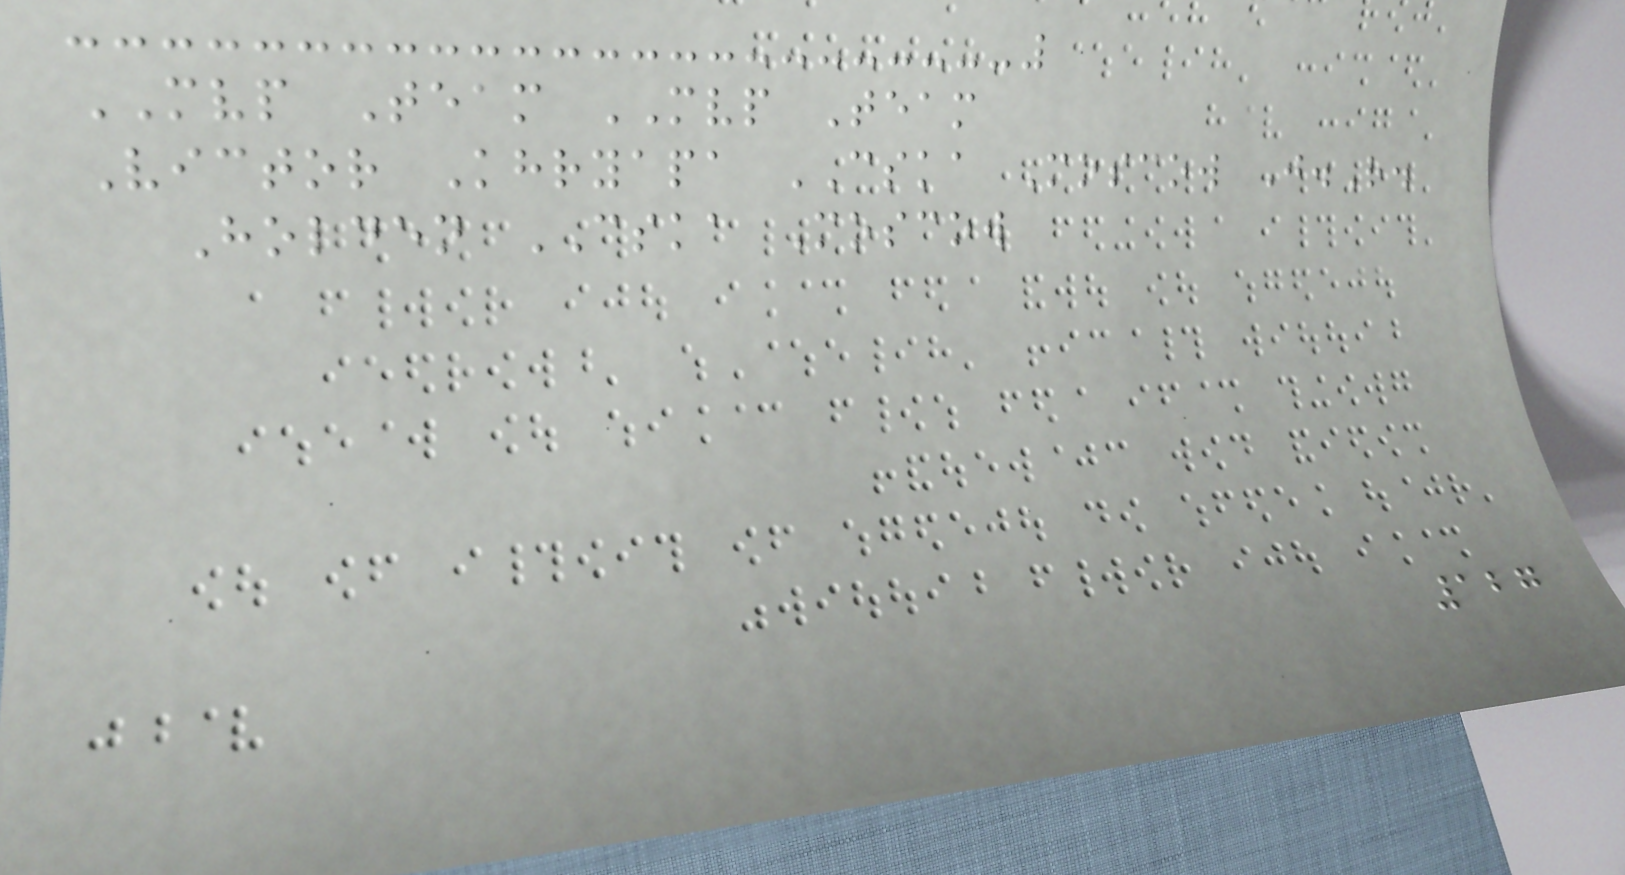MVP Team MVP Team
Victor Khryapa CSKA Moscow J.R.
Holden CSKA Moscow
127
